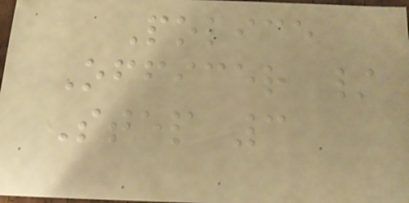Police
Officer /
Step 3
